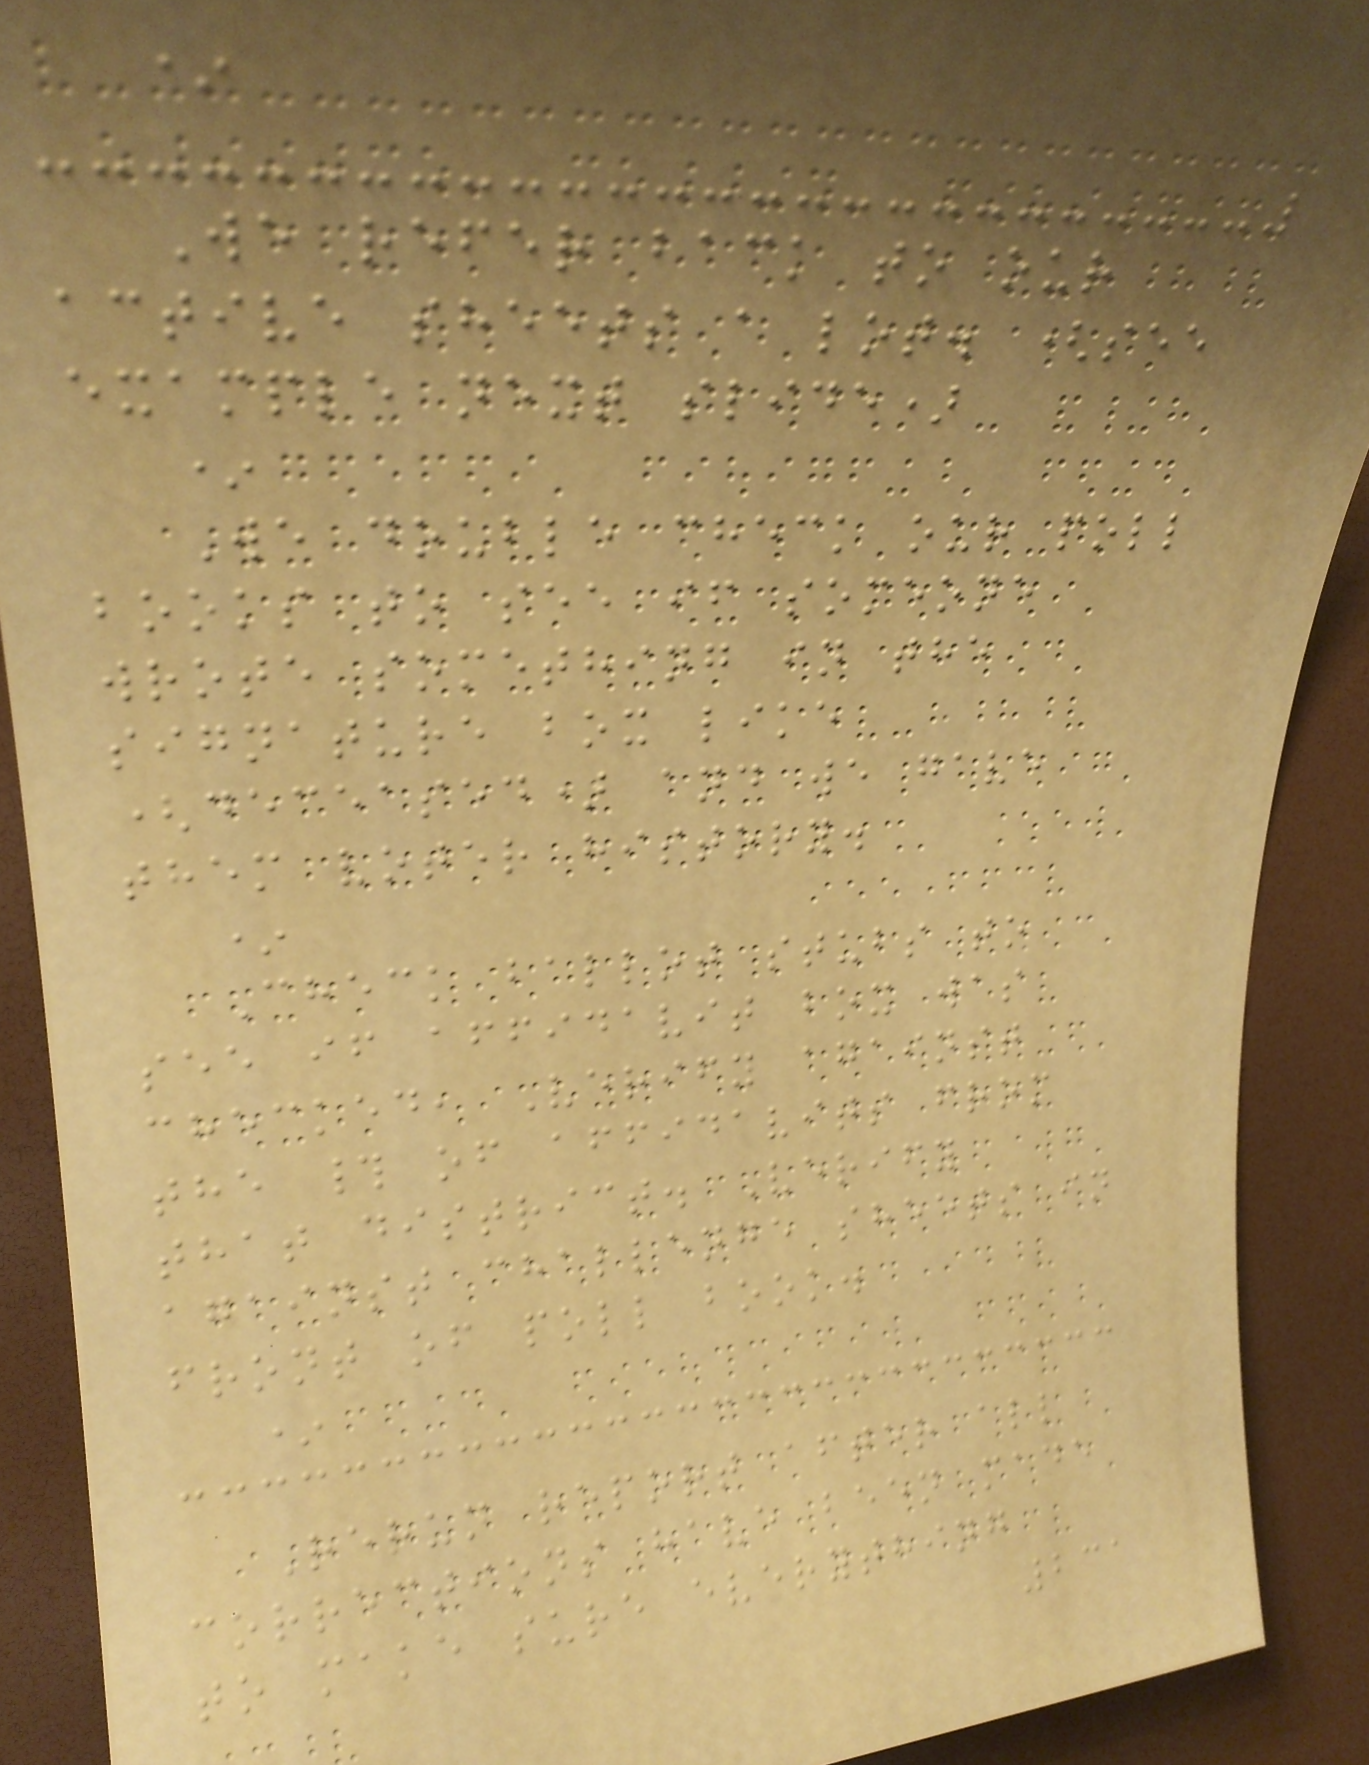*
We refer back to our
active sheets a lot. (see
example next slide)
*
We double check our poll
books to see if someone
wrote something in the
signature box like
(deceased) and we gave
them voter history.
*
Check ballot stubs to
see if affidavit box was
checked, Verify against
the # of affidavits from
that district. Verify
against challenge sheets in
front of poll book.
*
Rerun report after all
corrections have been made
to make sure everything
231
